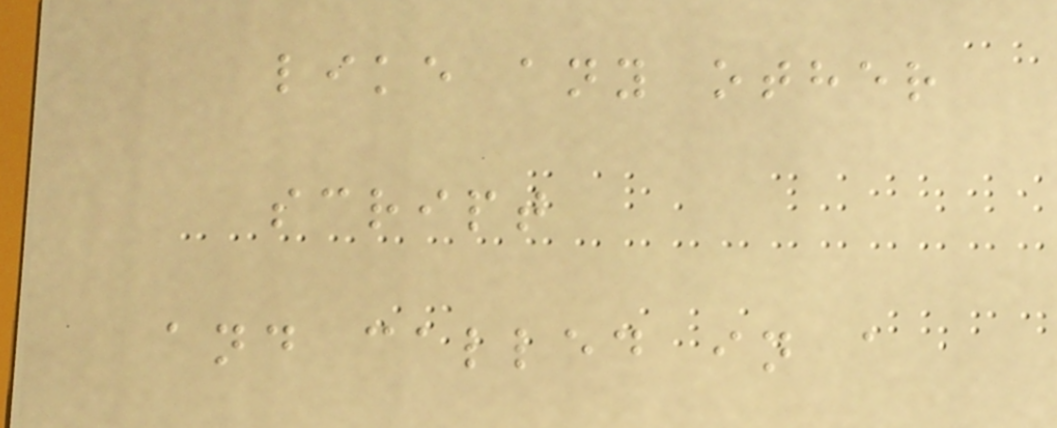like any other
script
and called in a
